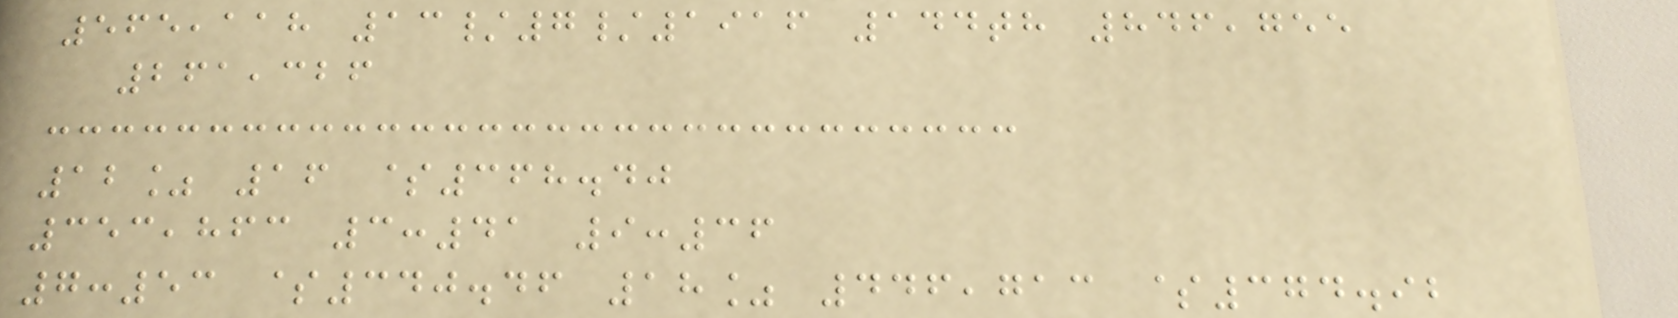565,118 13/7/1916 144th 846,755
261,326
12% 16 $368.40
353,863 3:41 9:36
7:53 $340.46 18% 446,713 $374.92
